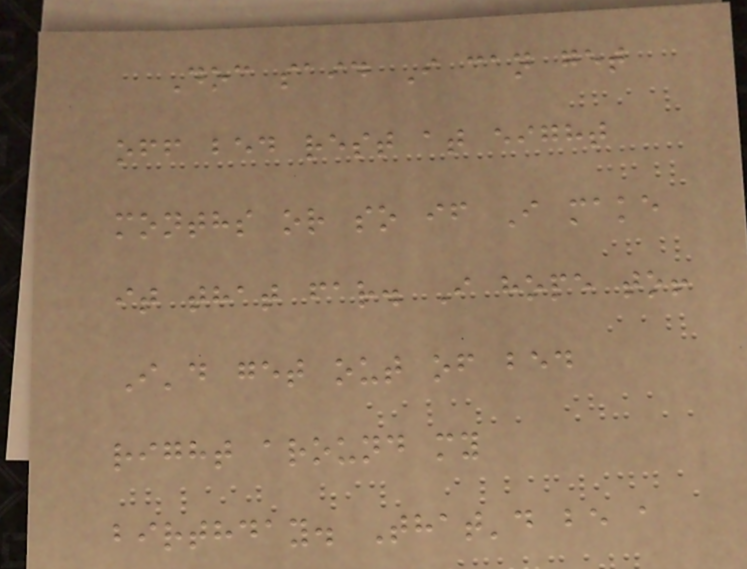Doc said I can get
off bed rest at eight
months or so if I make
it that far. I hope to!
I'd get out of bed
right around my
birthday. That'd be a
